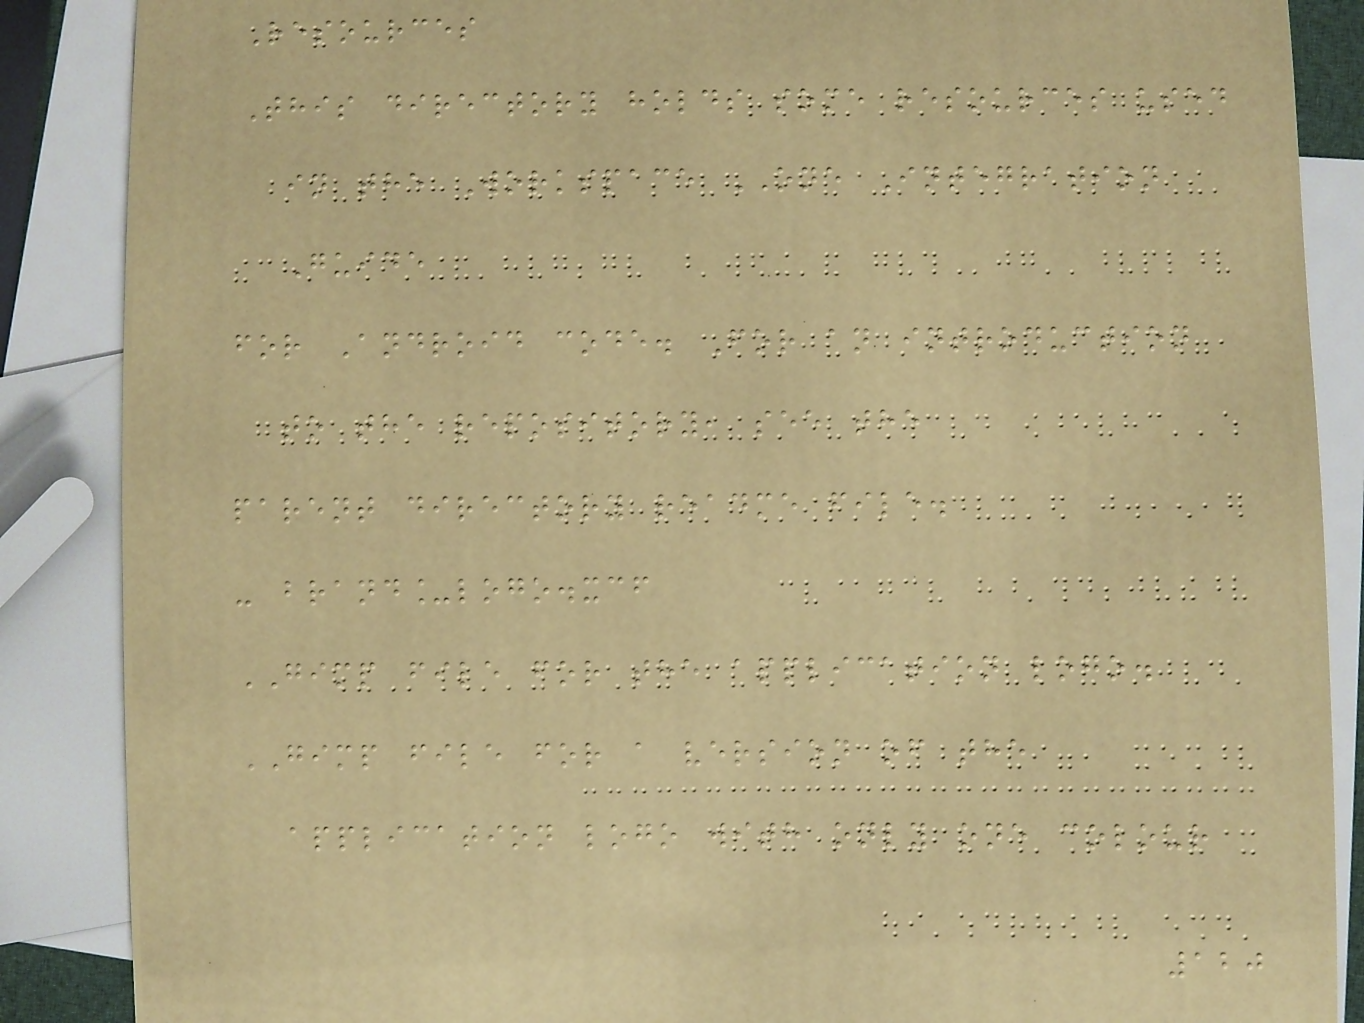Resources
This directory holds some resources used
in the Workspace ONE Integration
Guide
for Android code. For an introduction
to the repository, see the
parent directory readme file.
- brand_logo.xcf
GIMP file for the application logo.
GIMP file for a version of the
application logo with only one colour
120
